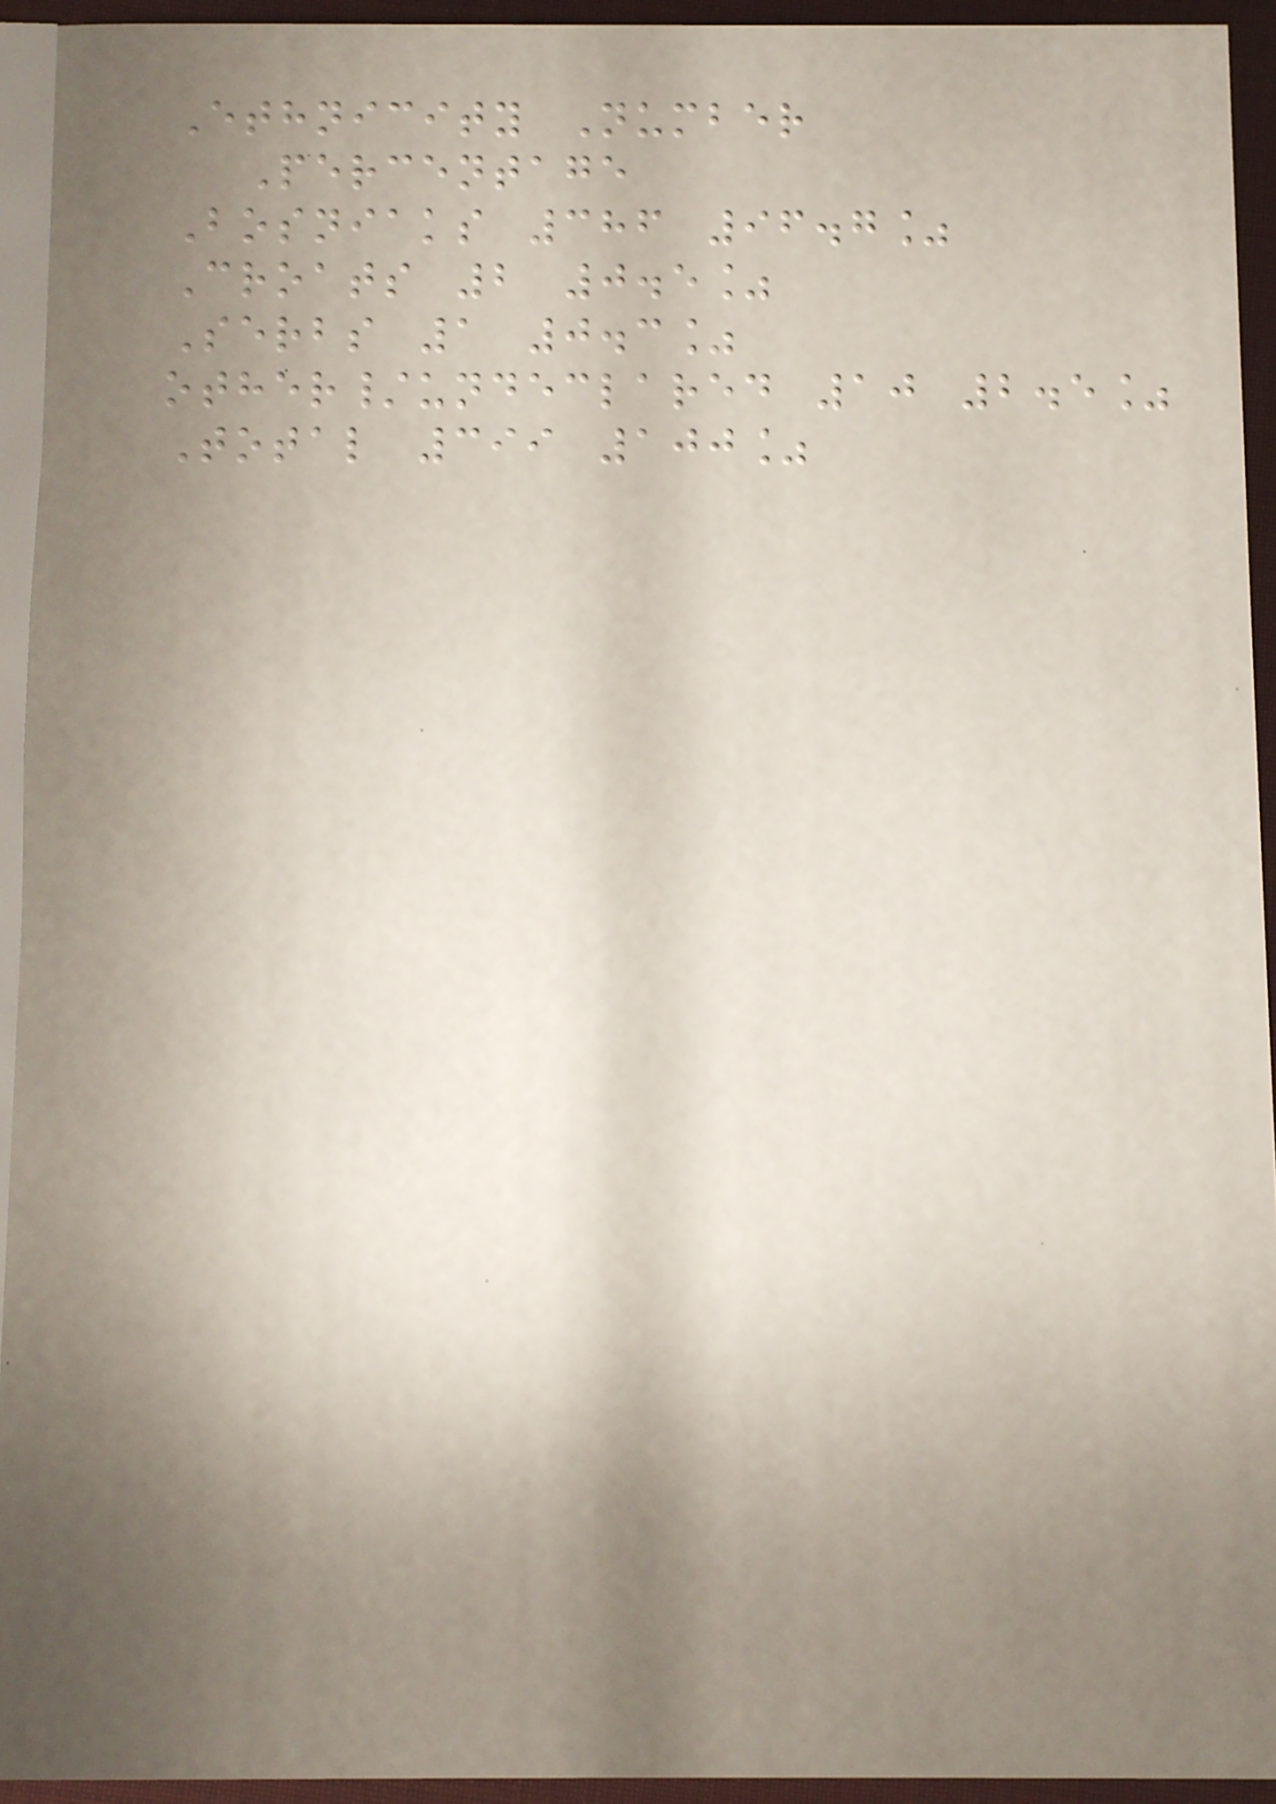Ethnicity Number
Percentage
Bosniaks 386 96.7%
Croats 2 0.5%
Serbs 1 0.3%
other/undeclared 10 2.5%
Total 399 100%
